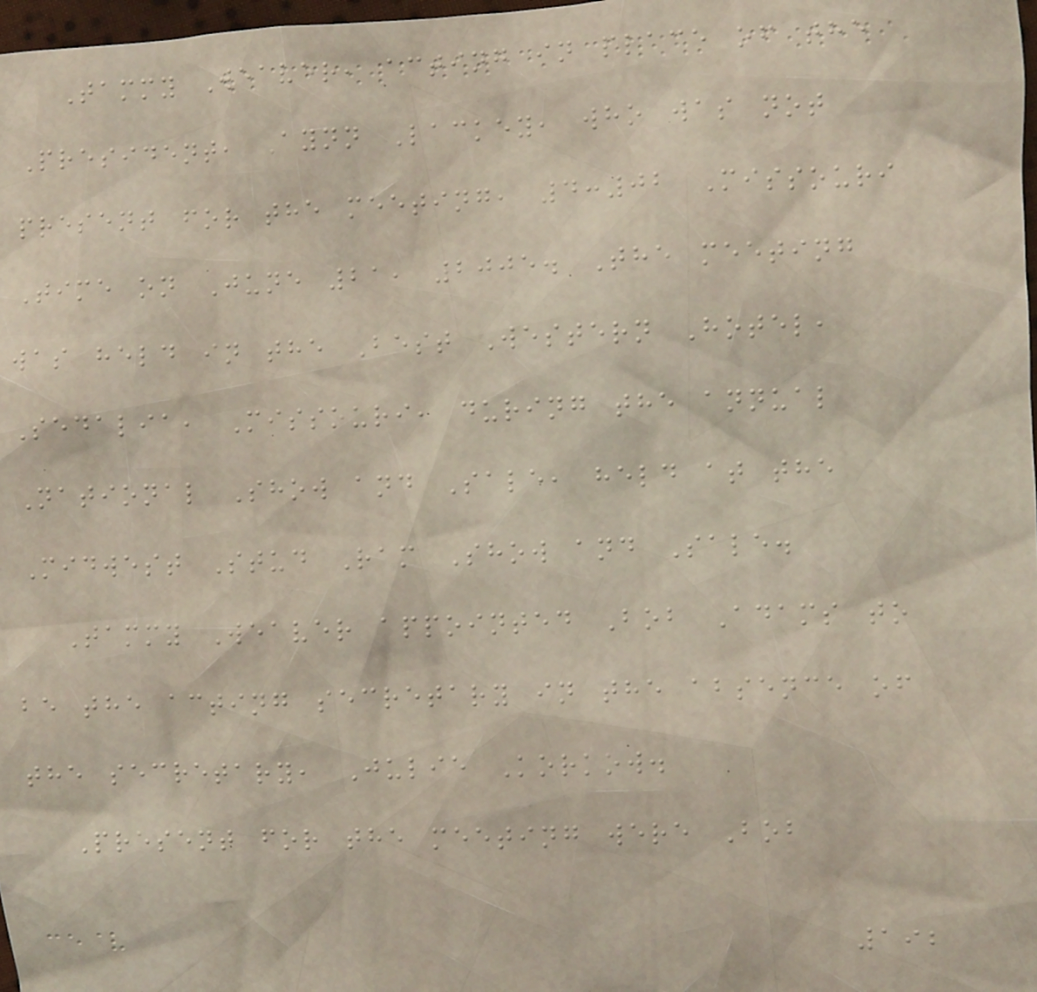Tammy Weaver, acting in place of the
President, Aynn Lackey, who was not
present for the meeting, 4:02 Missouri
Time on June 21, 2005. The meeting
was held in the Best Western Hotel,
Sedalia, Missouri, during the annual
National Show and Sale, held at the
Midwest Stud Ram Show and Sale.
Tammy Weaver appointed Bob Adams to
be the acting secretary in the absence of
the secretary, Julie Korkow.
Present for the meeting were Bob
192
